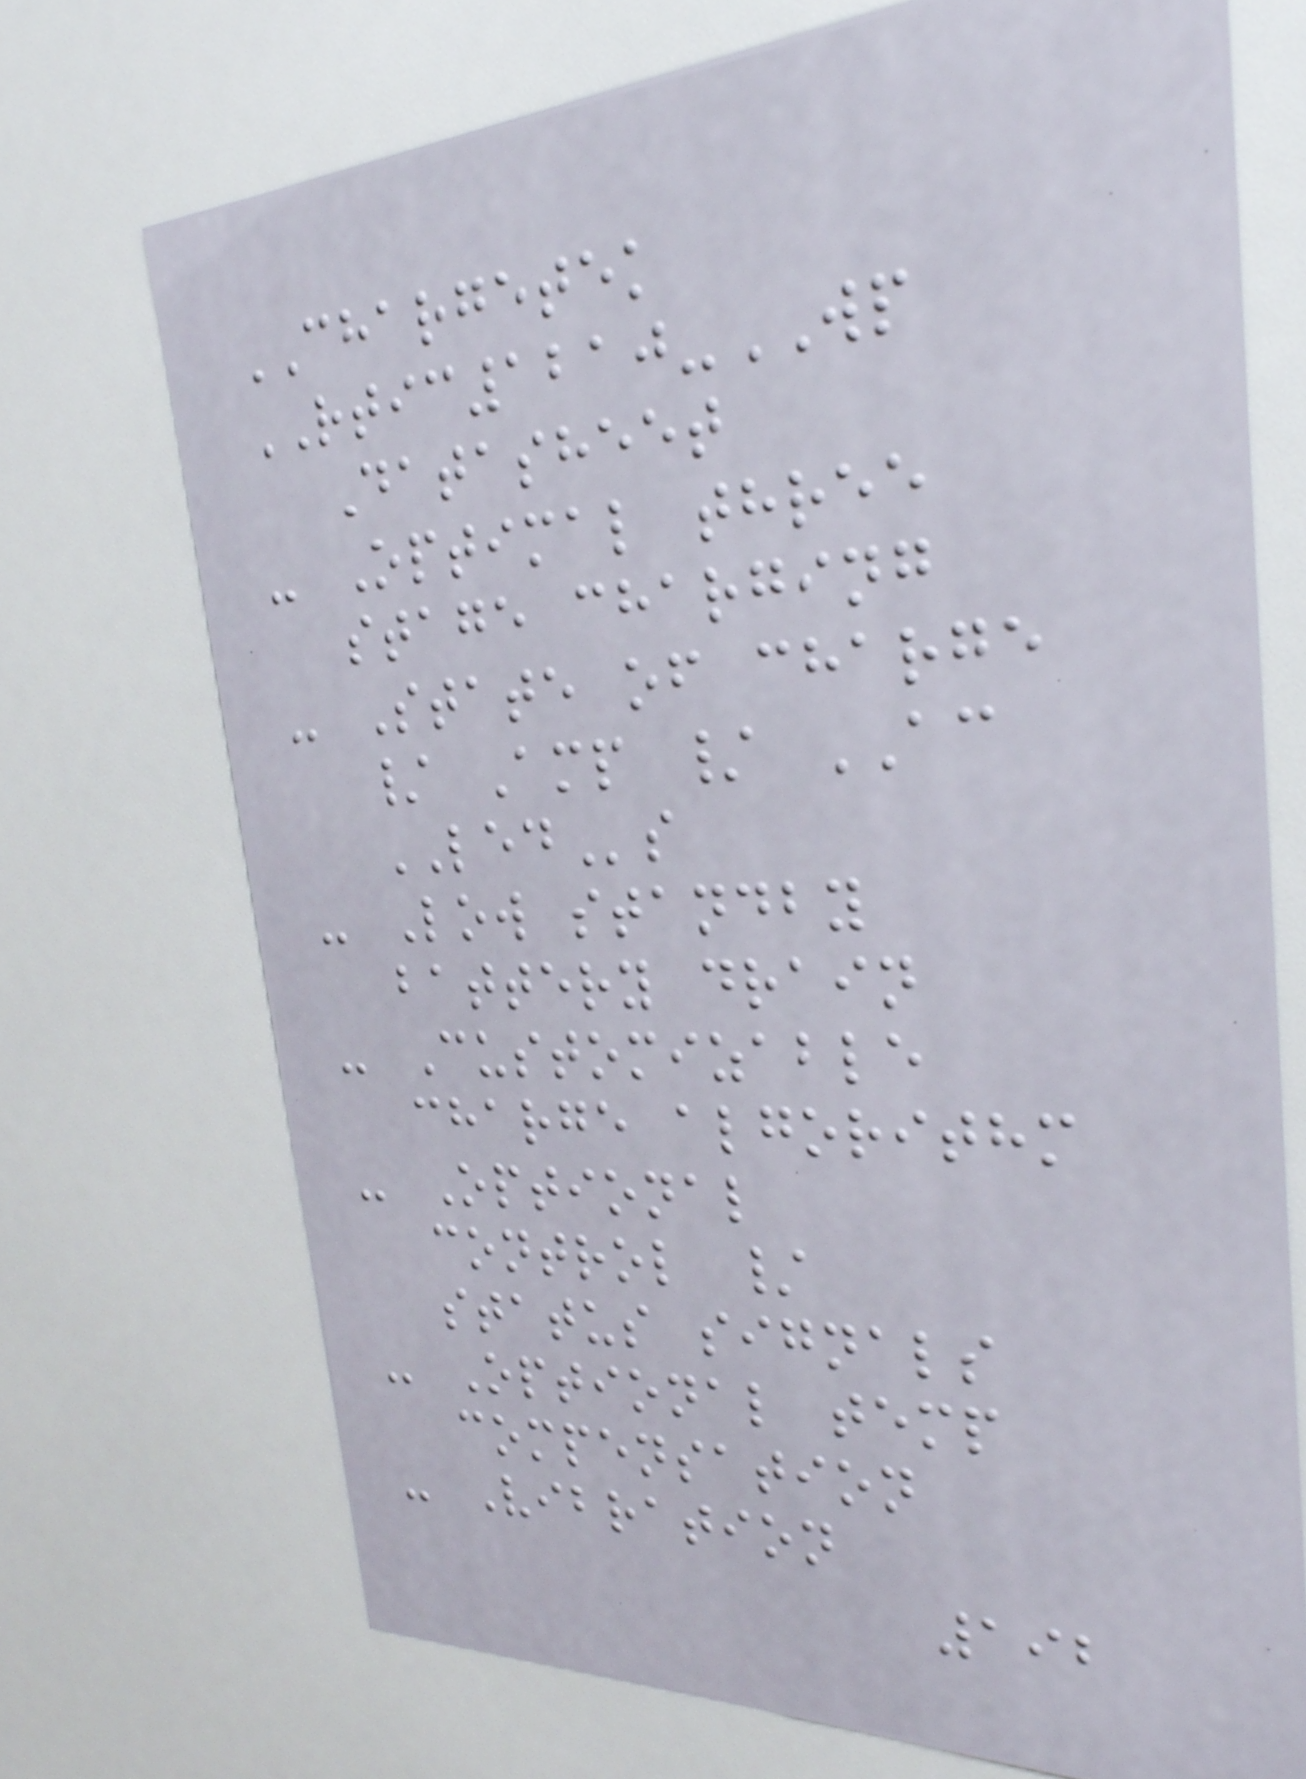CHARGETEK
RTIC1210-WP
Datasheet
- Optimal three
stage charging
- State of charge
/ Amp / AC
LEDs
- Low standby
battery drain
- Customizable
charge algorithm
- Optional
control /
status signals
- Optional temp
compensation
- Vibration
192
